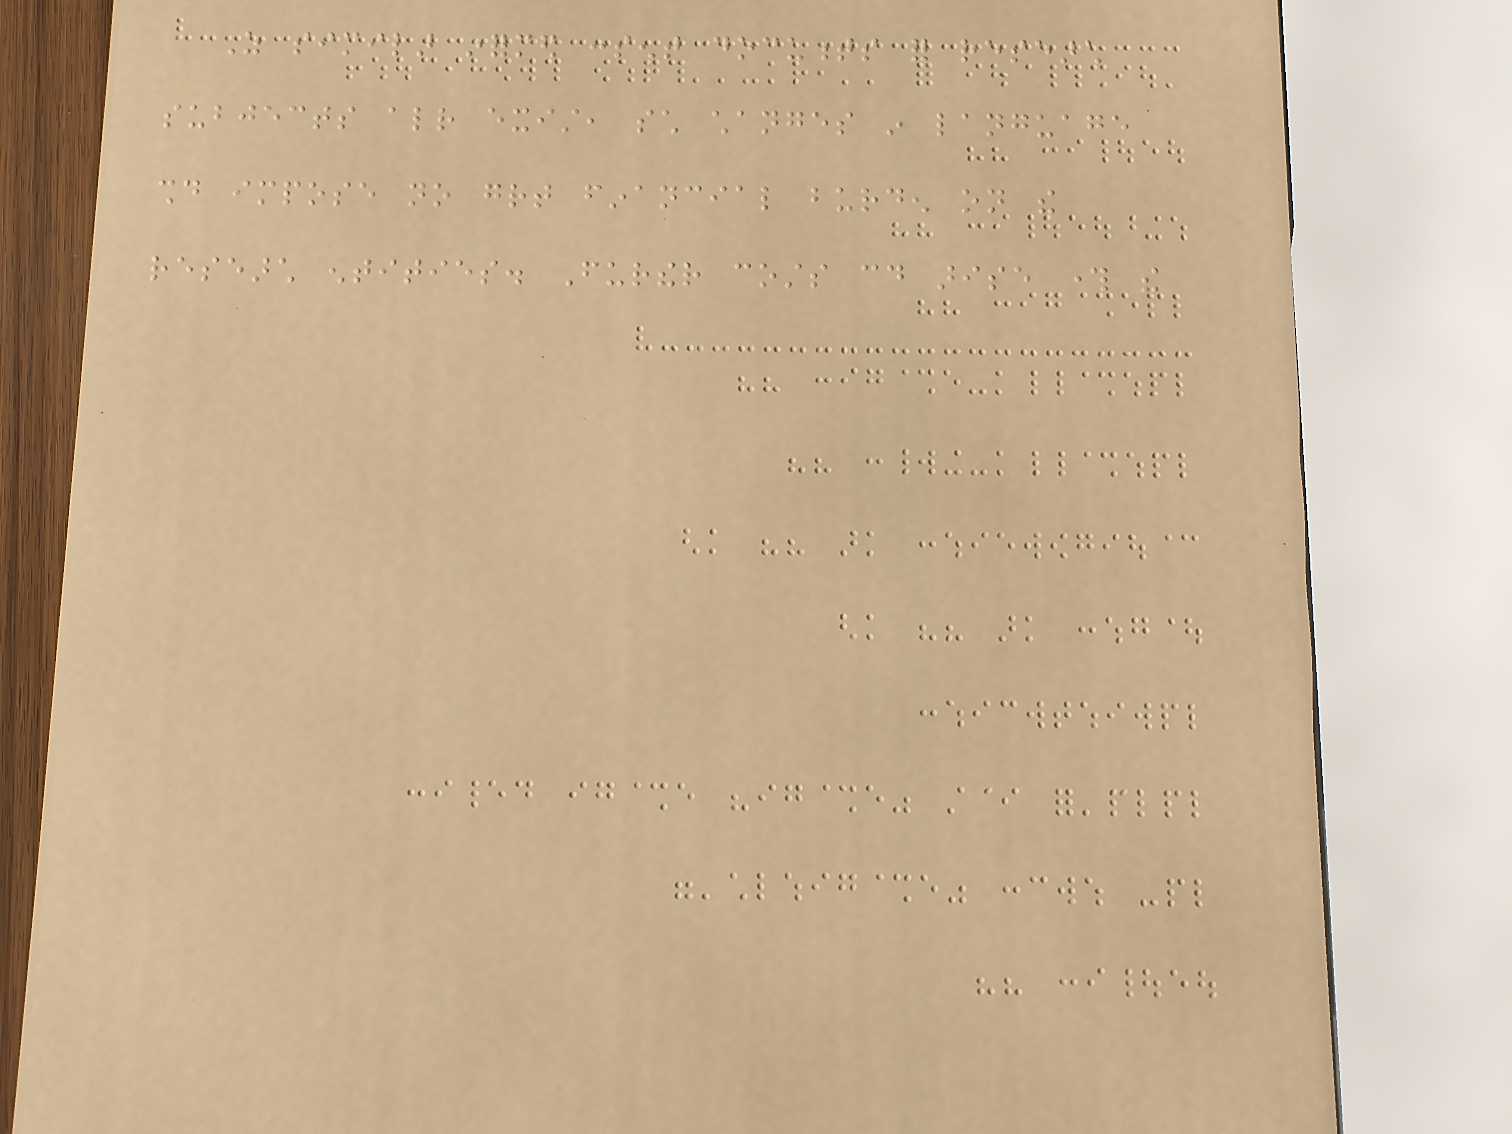As similar informed consent documents for research
subjects already exist, such changes in language
should impose no great financial burden on the
research entities. Further costs could arise through the
